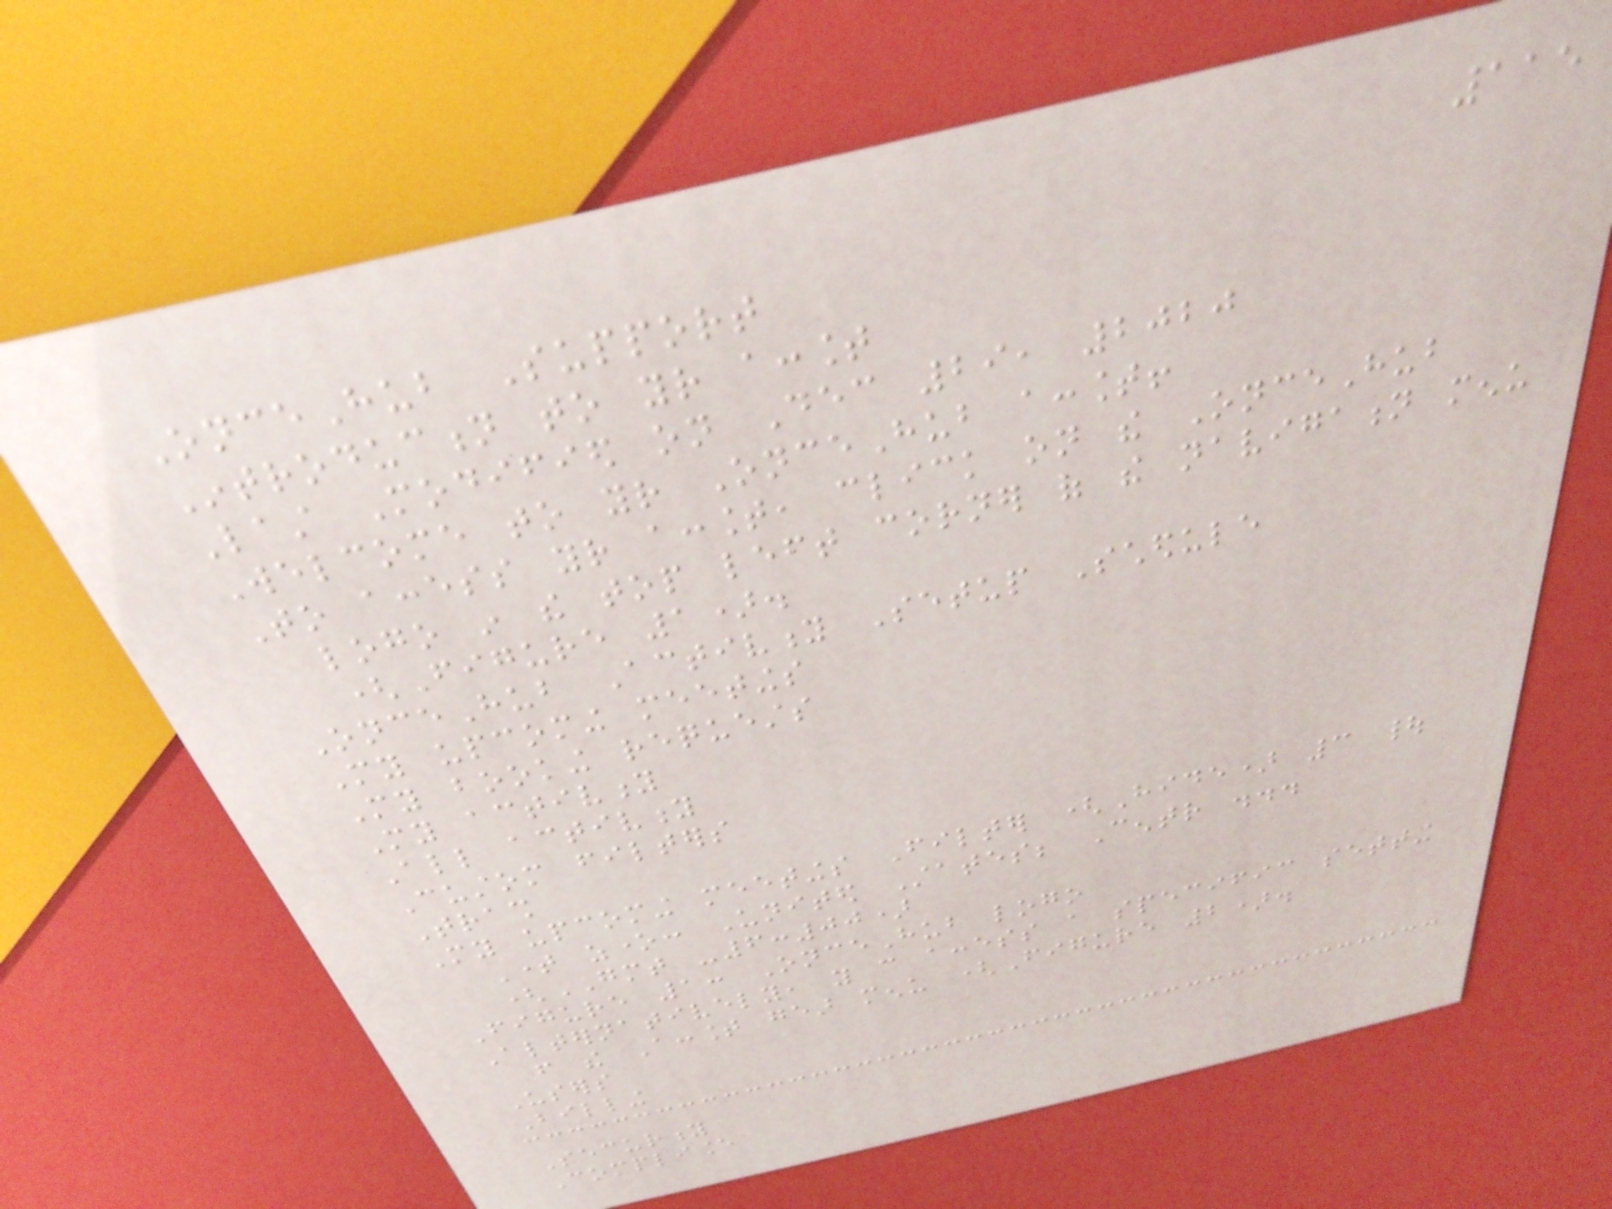115
OnceHub Support
Introduction to your account
Last Modified on Dec 29, 2020
Welcome to your OnceHub account!
To access your account, click on the OnceHub
logo in the top left corner of the navigation menu
(Figure 1).
OnceHub Activity Setup Schedule
My upcoming meetings
My booking requests
My activity
All activity
Custom filters
Trash
My upcoming meetings Filter (Hide) 3 |
Time zone: United States; Centr ...
(GMT -6:00)
Figure 1: OnceHub logo
Alternatively, you can access a specific setting
from the Account gear menu (Figure 2).
Users
Billing
Security
Compliance
